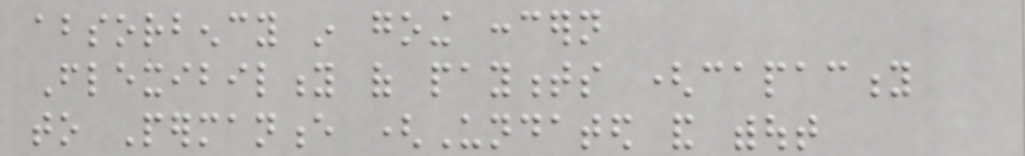absorbency in going concern
Flexibility of payments (capacity
to Permanence (Undated and without
